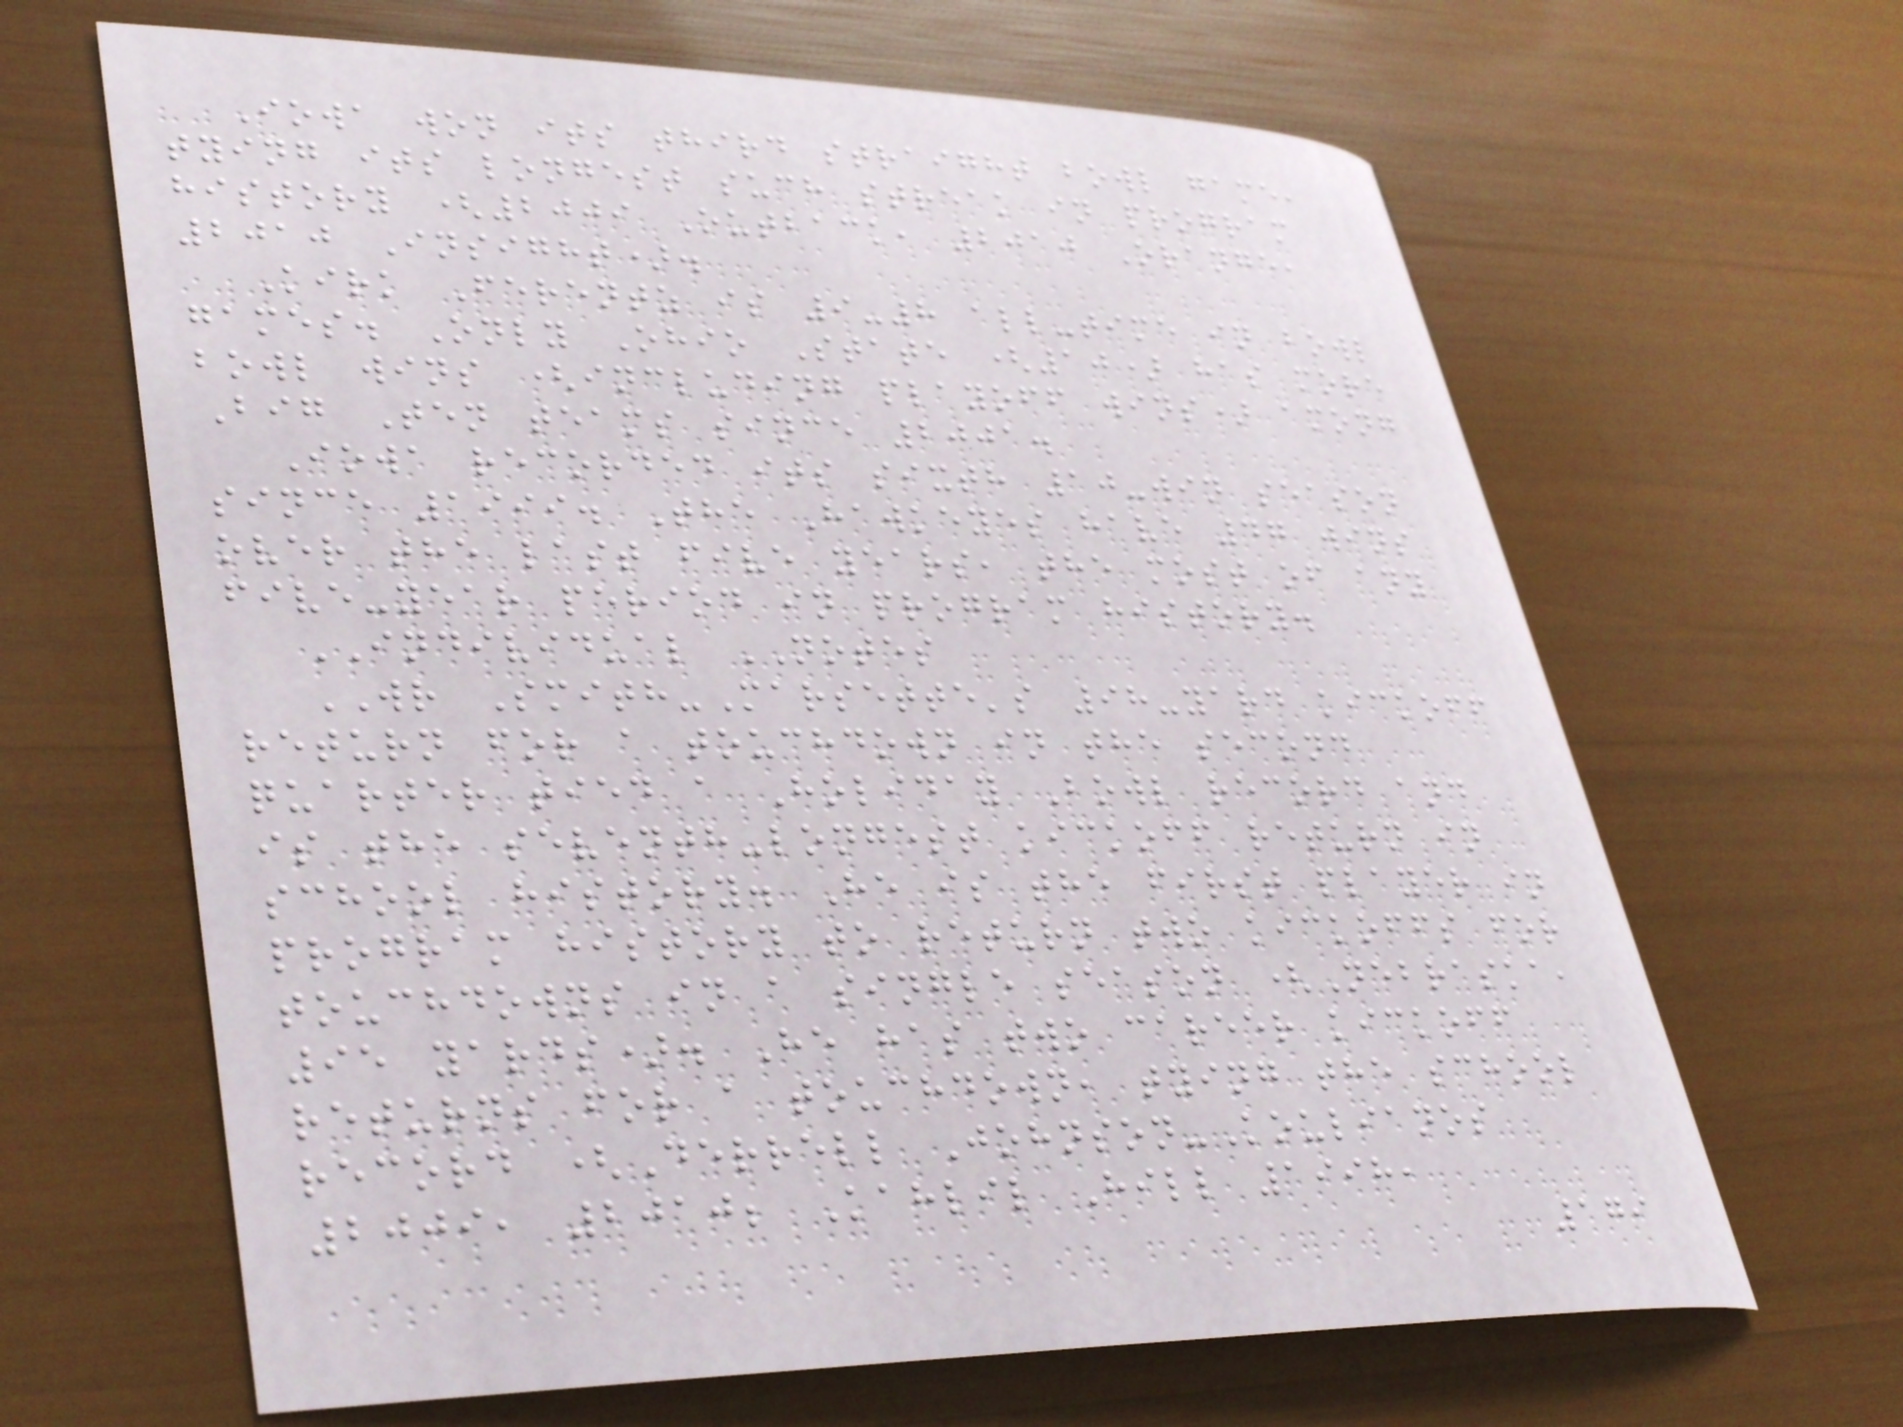Iowa won its third straight bowl game,
tying its longest such streak in program
history (2009 Outback, 2010 Orange,
2010 Insight).
Kirk Ferentz is 9-8 all-time in bowl
games. Only Ohio State (10) has more
bowl wins (including playoff wins) among
Big Ten teams since 2001.
Iowa recorded its sixth 10-win season
since 1999. The Hawkeyes have 47 wins
over the last five years, the most of any
five-year period in program history.
INDIVIDUAL NOTES
WR Smith-Marsette's 98-yard kickoff
return for a touchdown in the second
quarter tied a Holiday Bowl record and
is the seventh-longest kickoff return in
school history. He is the first player in
program history to return two kickoffs for
touchdowns in a single season (Nebraska,
95 yards). He has two career kickoff
returns for a touchdown, tying the school
record (Derrell Johnson-Koulianos
2009, 2010; Kahlil Hill 1998,
179
